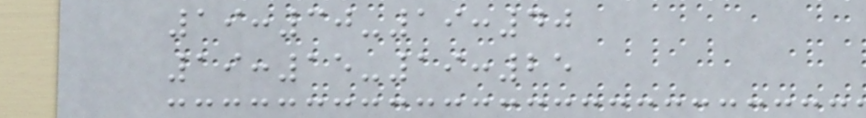19:30-19:40
19:15-19:25
